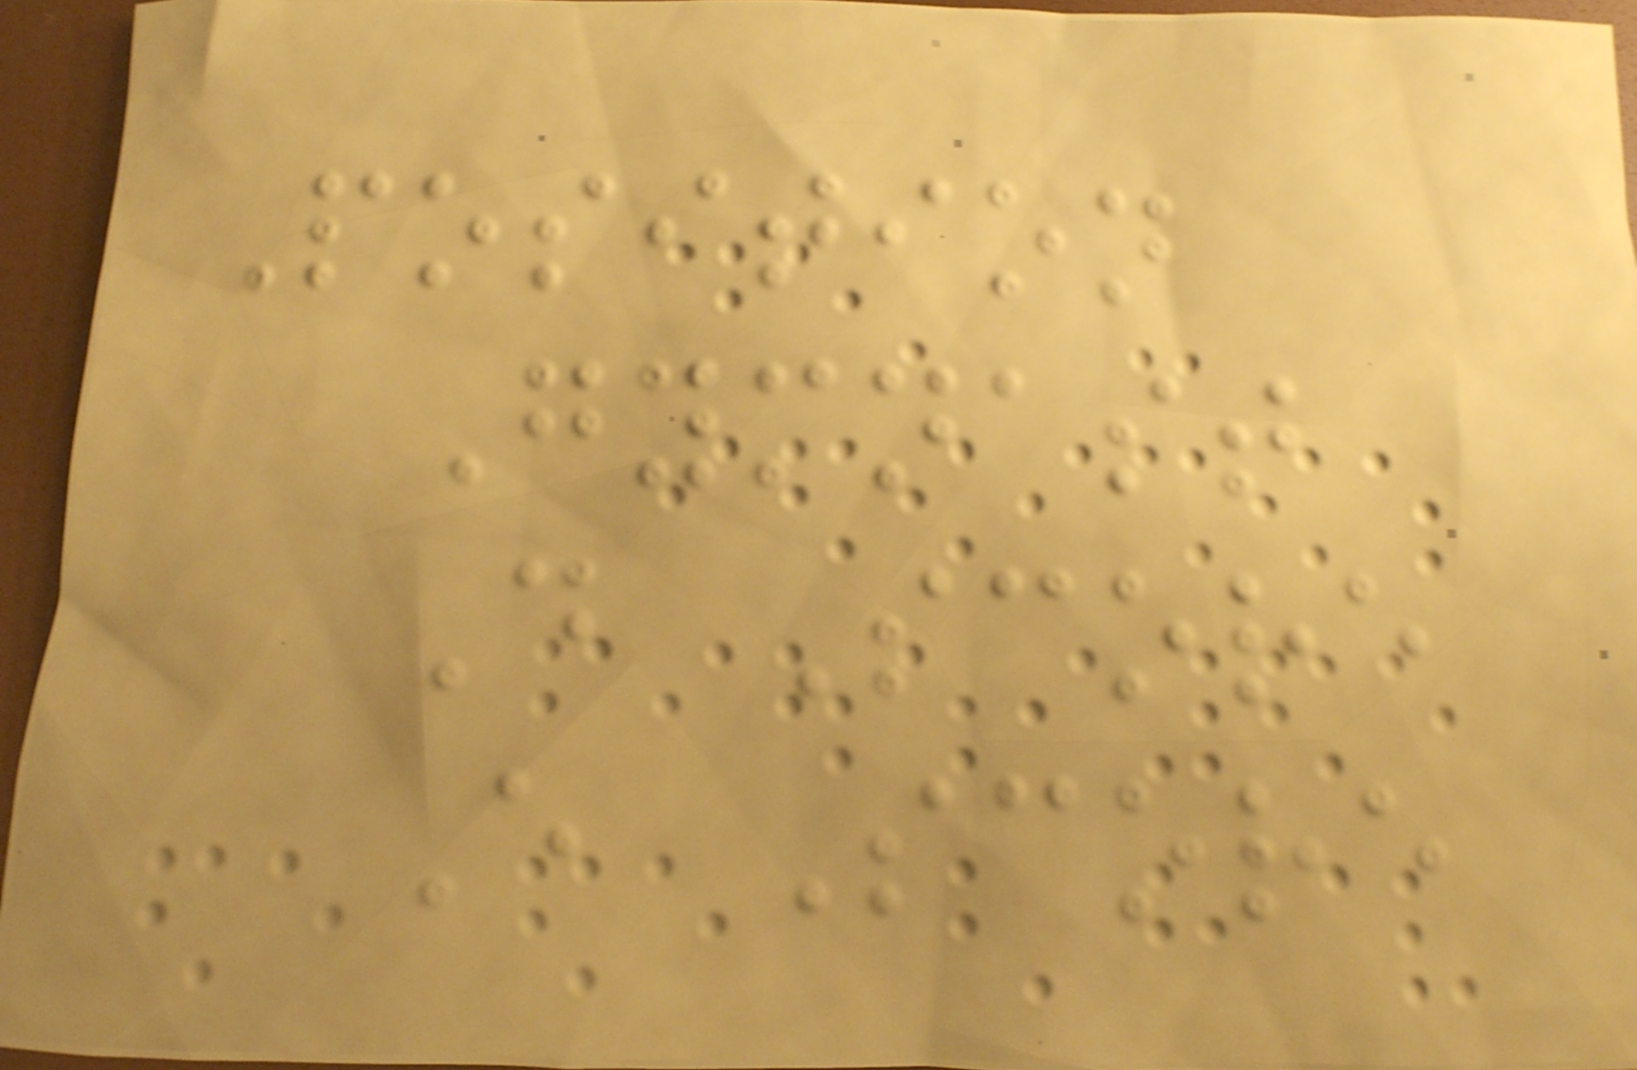Position
Gymnast
D Score
E Score
